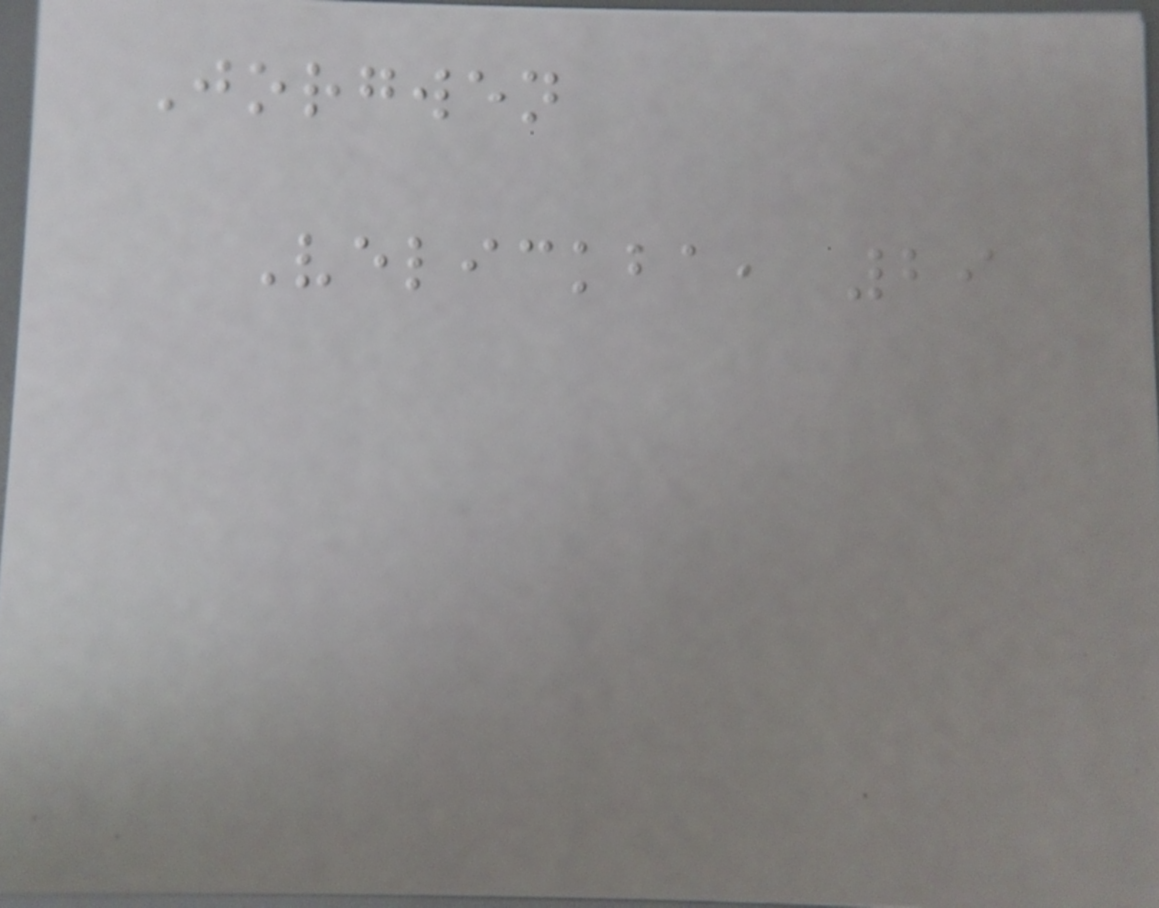Jorgwen
Velickba, 29
